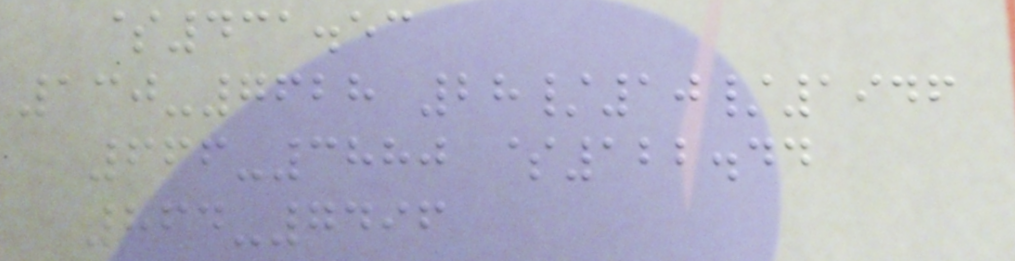$431.53
130-7628 28/10/1946
666-3880 $122.44
864-7496
